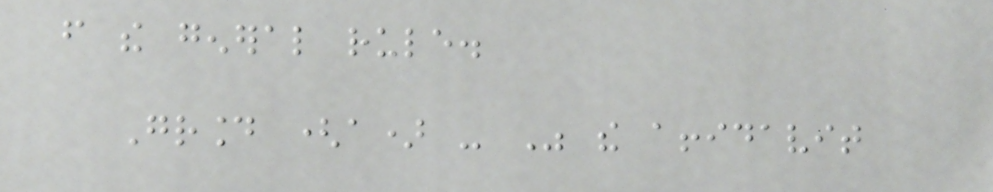from the general rule.
Ground (a) - Was the affidavit
